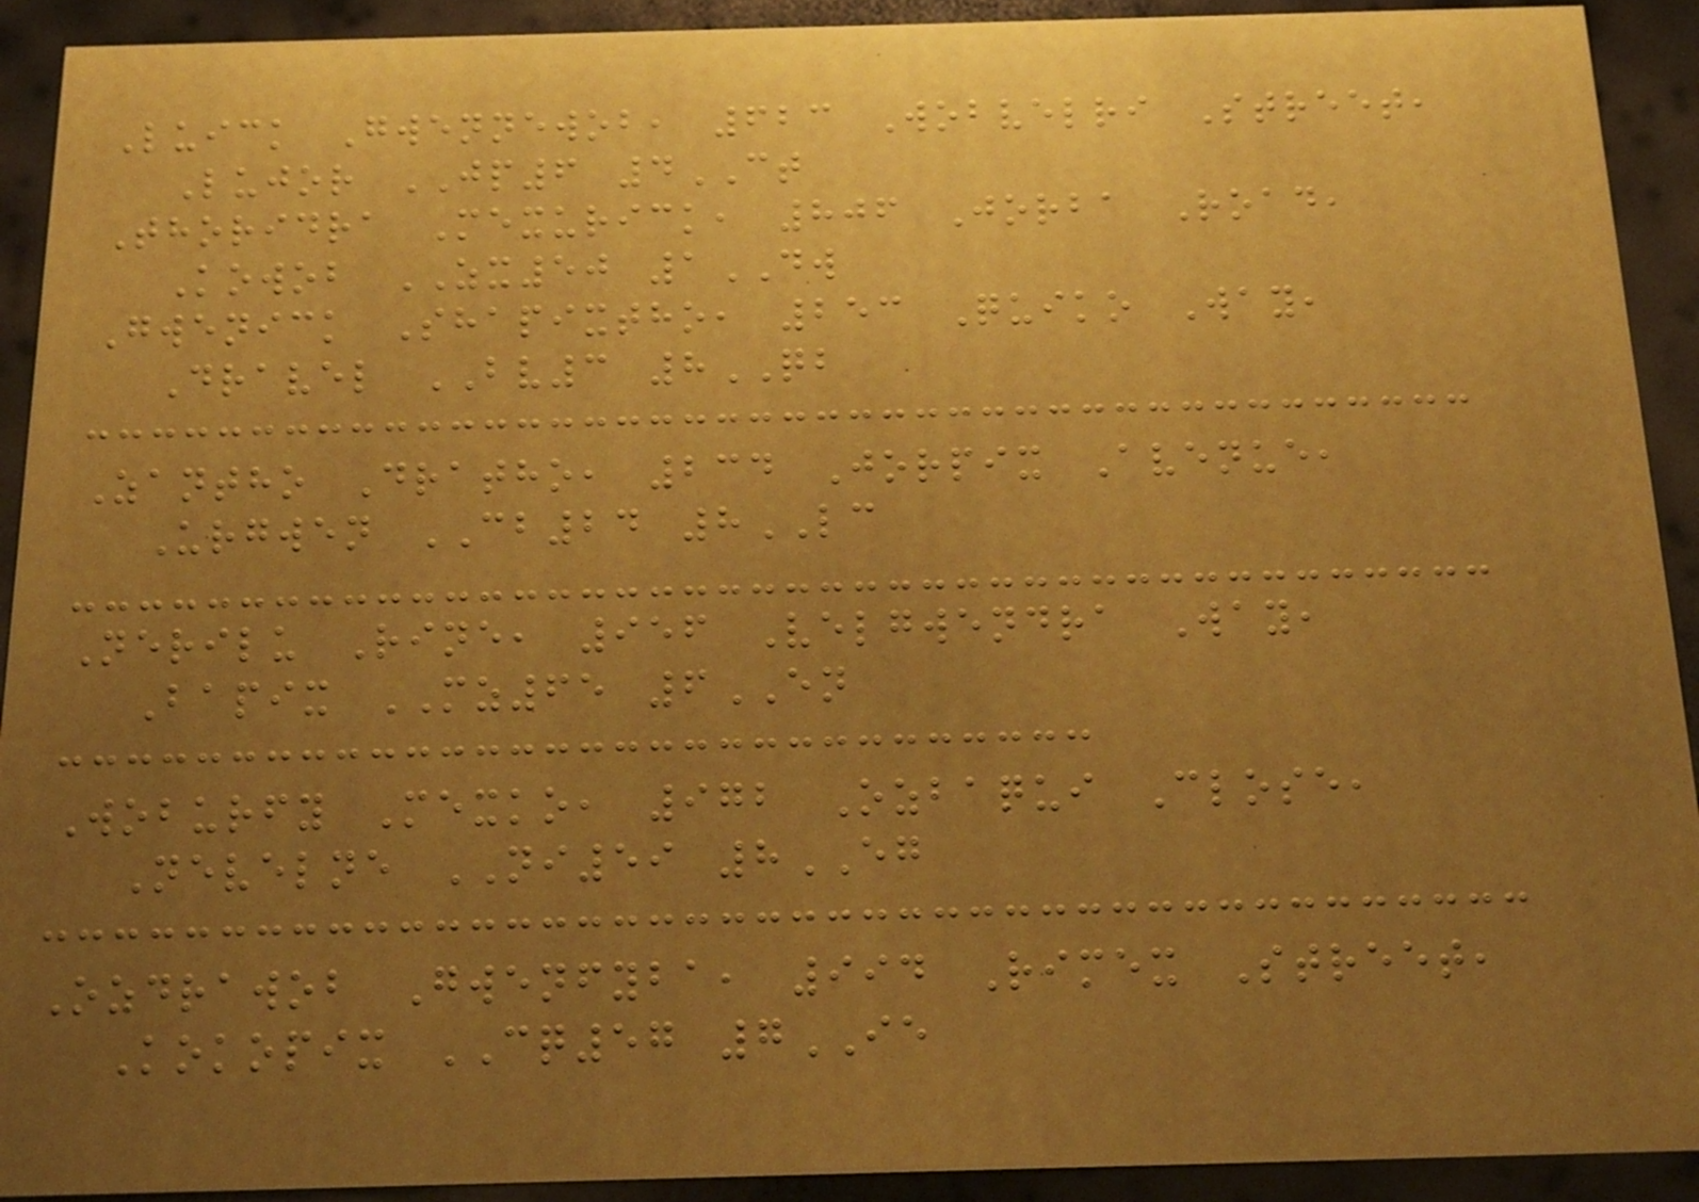Luick Gwennewob, 623 Wobvelri Street,
Lujor JP6 4CT
Thoridra Mexurick, 806 Jorba Road,
Kowob ZX50 1DW
Gwenick Shapixtho, 253 Quiko Way,
Dravel BV3 8QB
Zantho Dratho, 234 Jorpix Avenue,
Urgwen CB24 8LC
Nerilu Rine, 956 Velgwendra Way,
Bapix MZ65 6EN
Woburfy Mexko, 972 Ozbaqui Close,
Nevelne NI59 8EG
Ozdrawob Gwenfyba, 994 Rimex Street,
Kokopix CQ57 7IE
